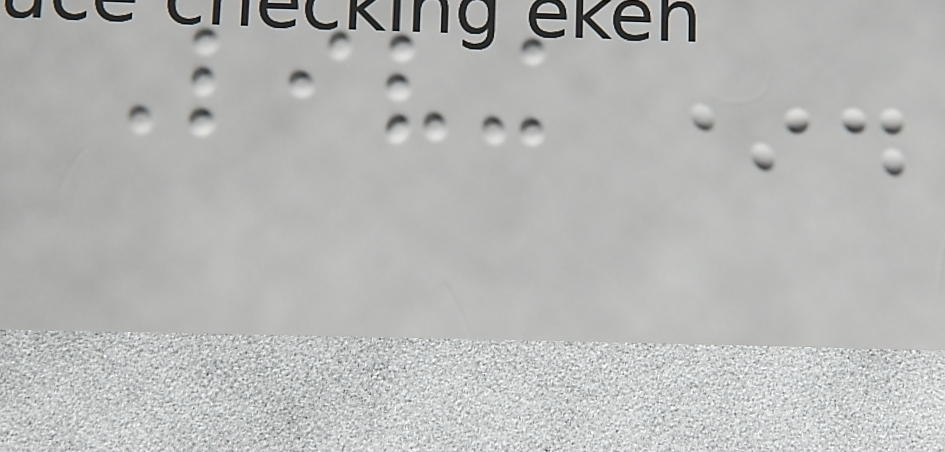Living
